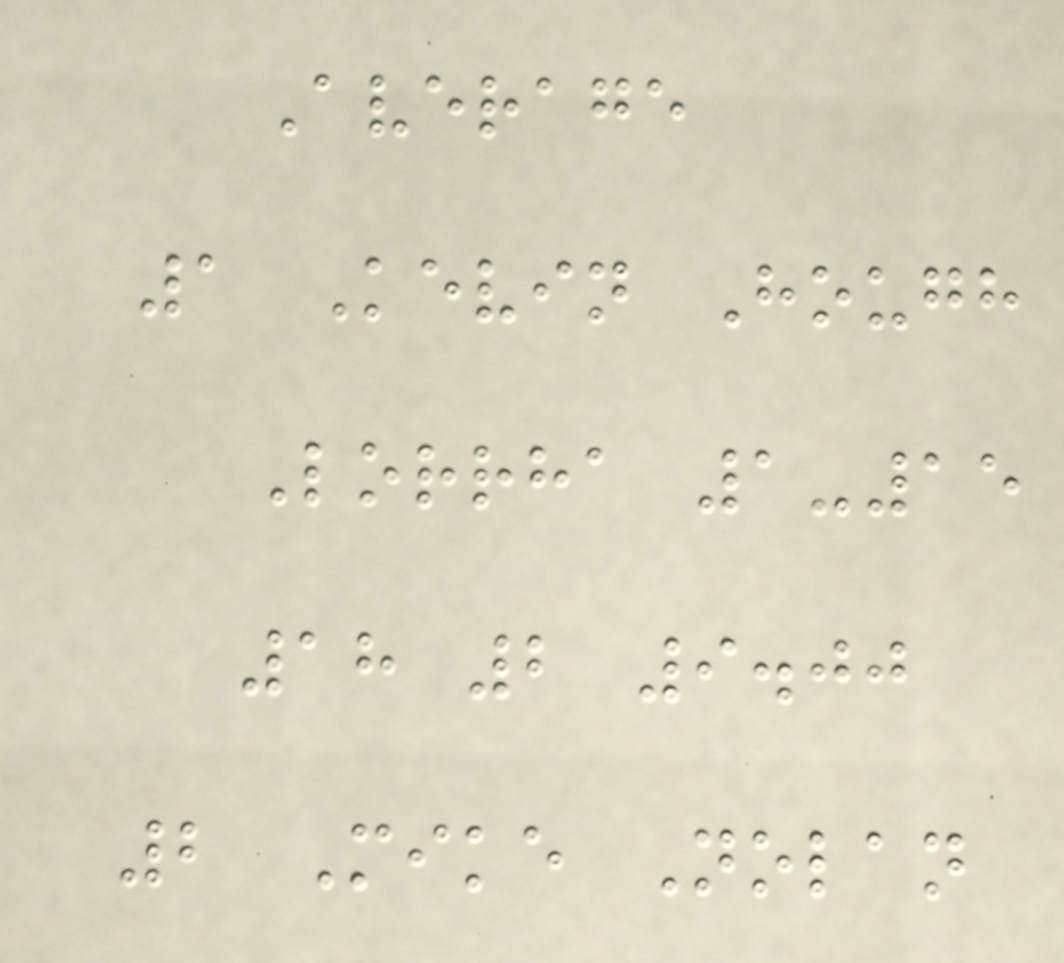Average
1 Kevin Hough
Lorrha 1-15
18 2 9.00
2 Mike Nolan
